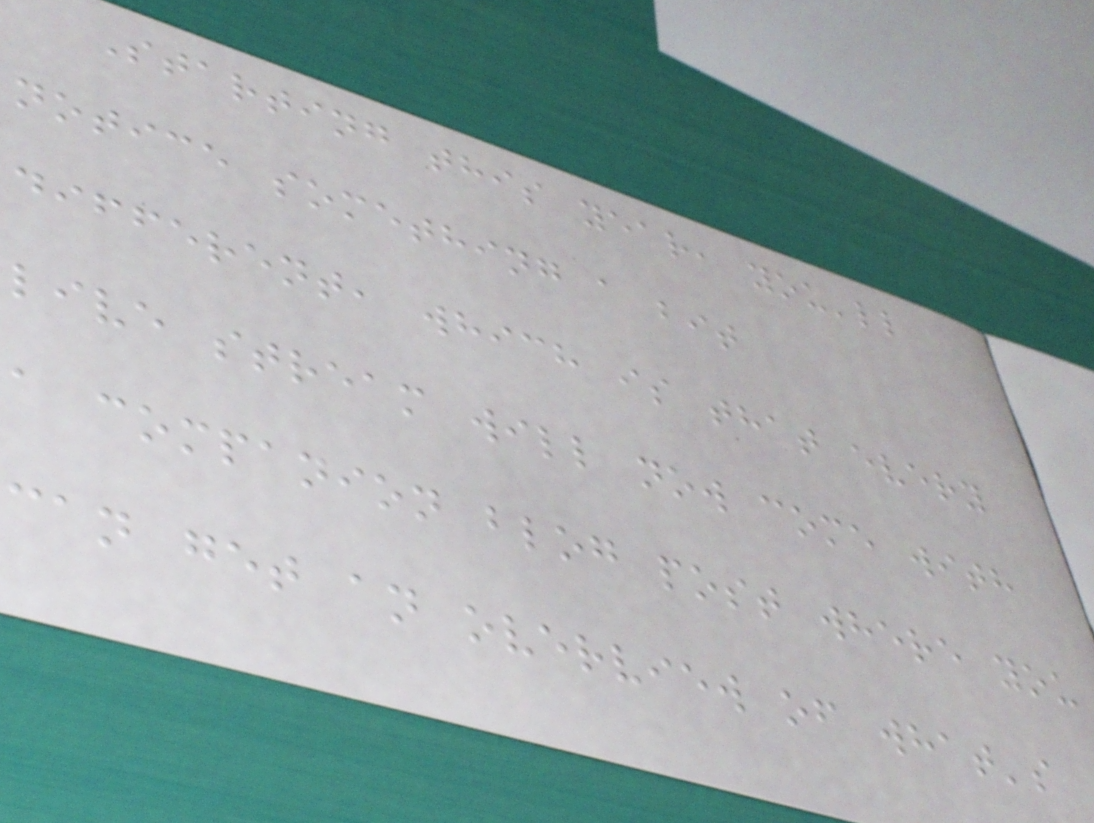Starting this year, you'll
notice something a bit
different, which is that every
live stream will now come with
a companion blog post where you
can get an overview of what's
